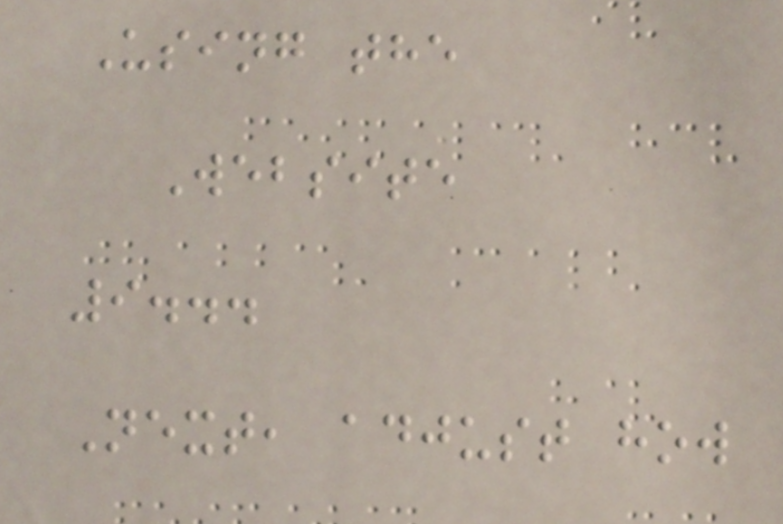Using the
Website
9...
Next, adjust how
